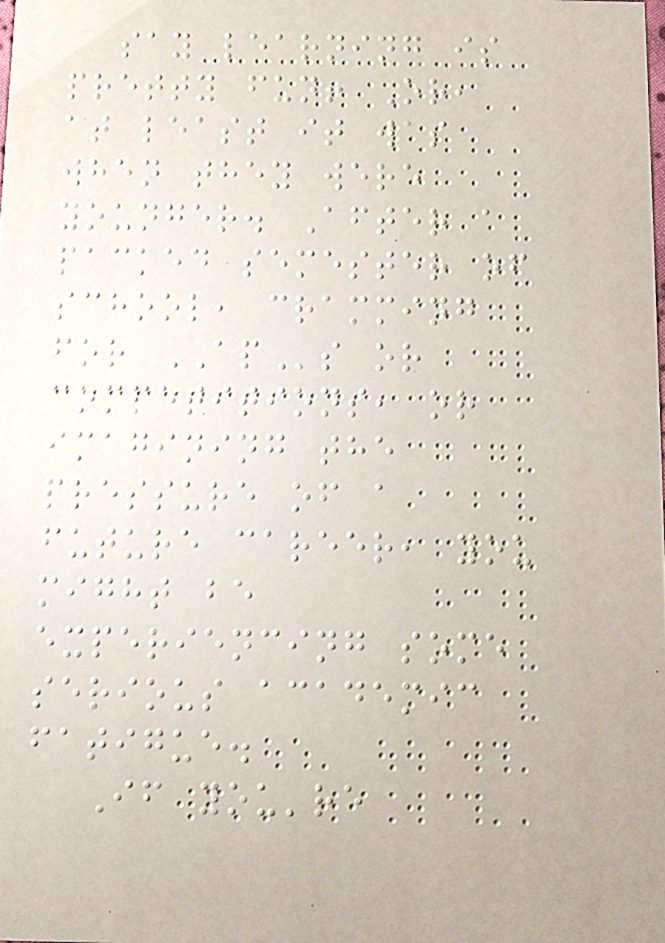say learning is
pretty fun! Or,
at least it was
when they were
younger. After a
packed semester of
school, cramming
for APs or
competitions, or
imagining the
pressure of a
future career, you
might be
experiencing some
serious academic
fatigue.
If you're
